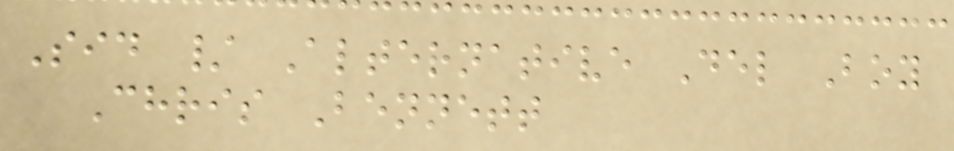Sid / Alternative Del Boy
Chris Bennett
